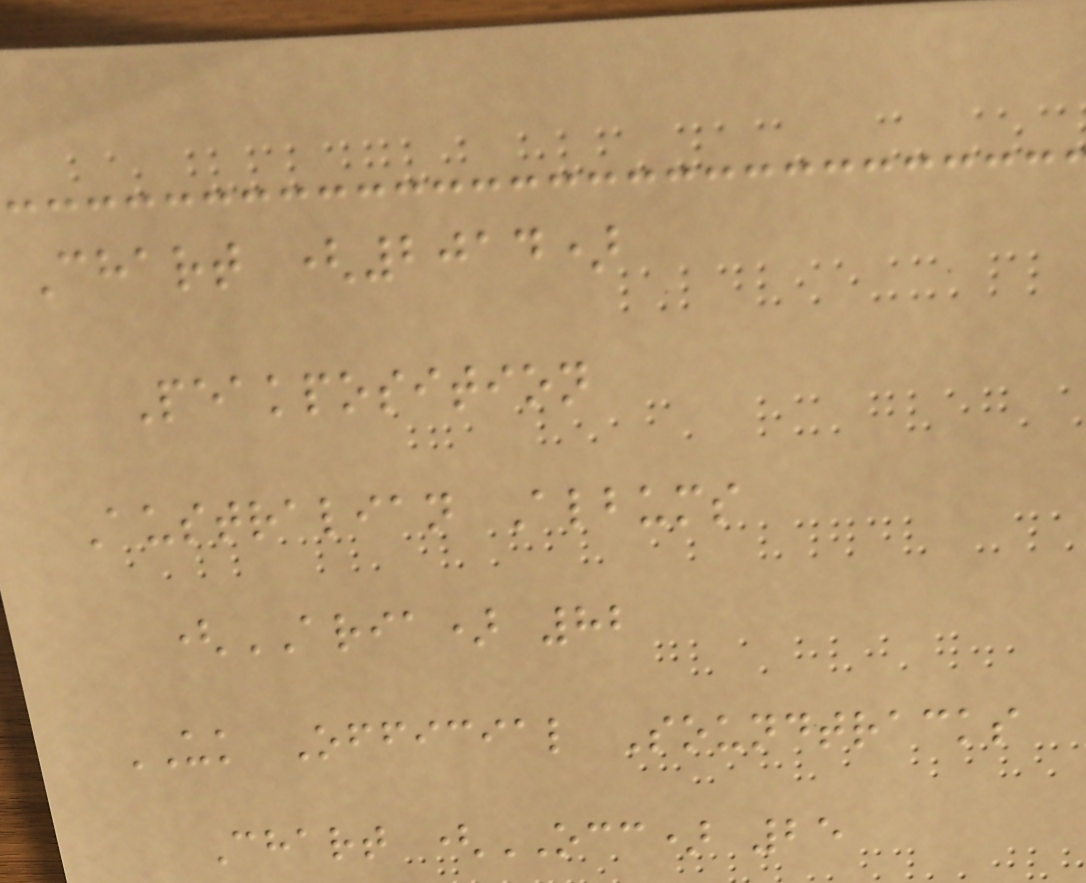Chart (2014)
Peakposition
Australian Albums
(ARIA) 82
UK Official Soundtracks
Chart (OCC) 25
